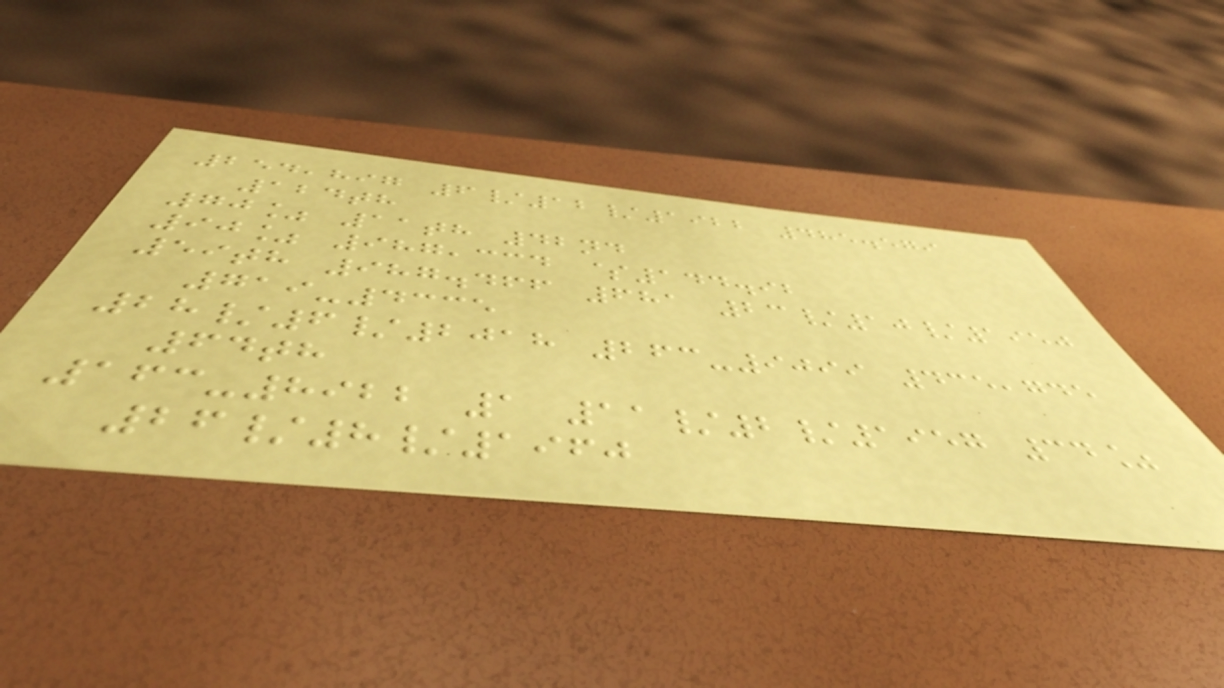254,897 6/12/1922 485.579
124th
70% 11th 42nd
90% 987,334 $144.92
59th 987.466 681 23/10/1950
719-4335
28/6/2018 263-9099 435,745
64th
163-8922 1 11/2/1957 34%
26/8/1960
